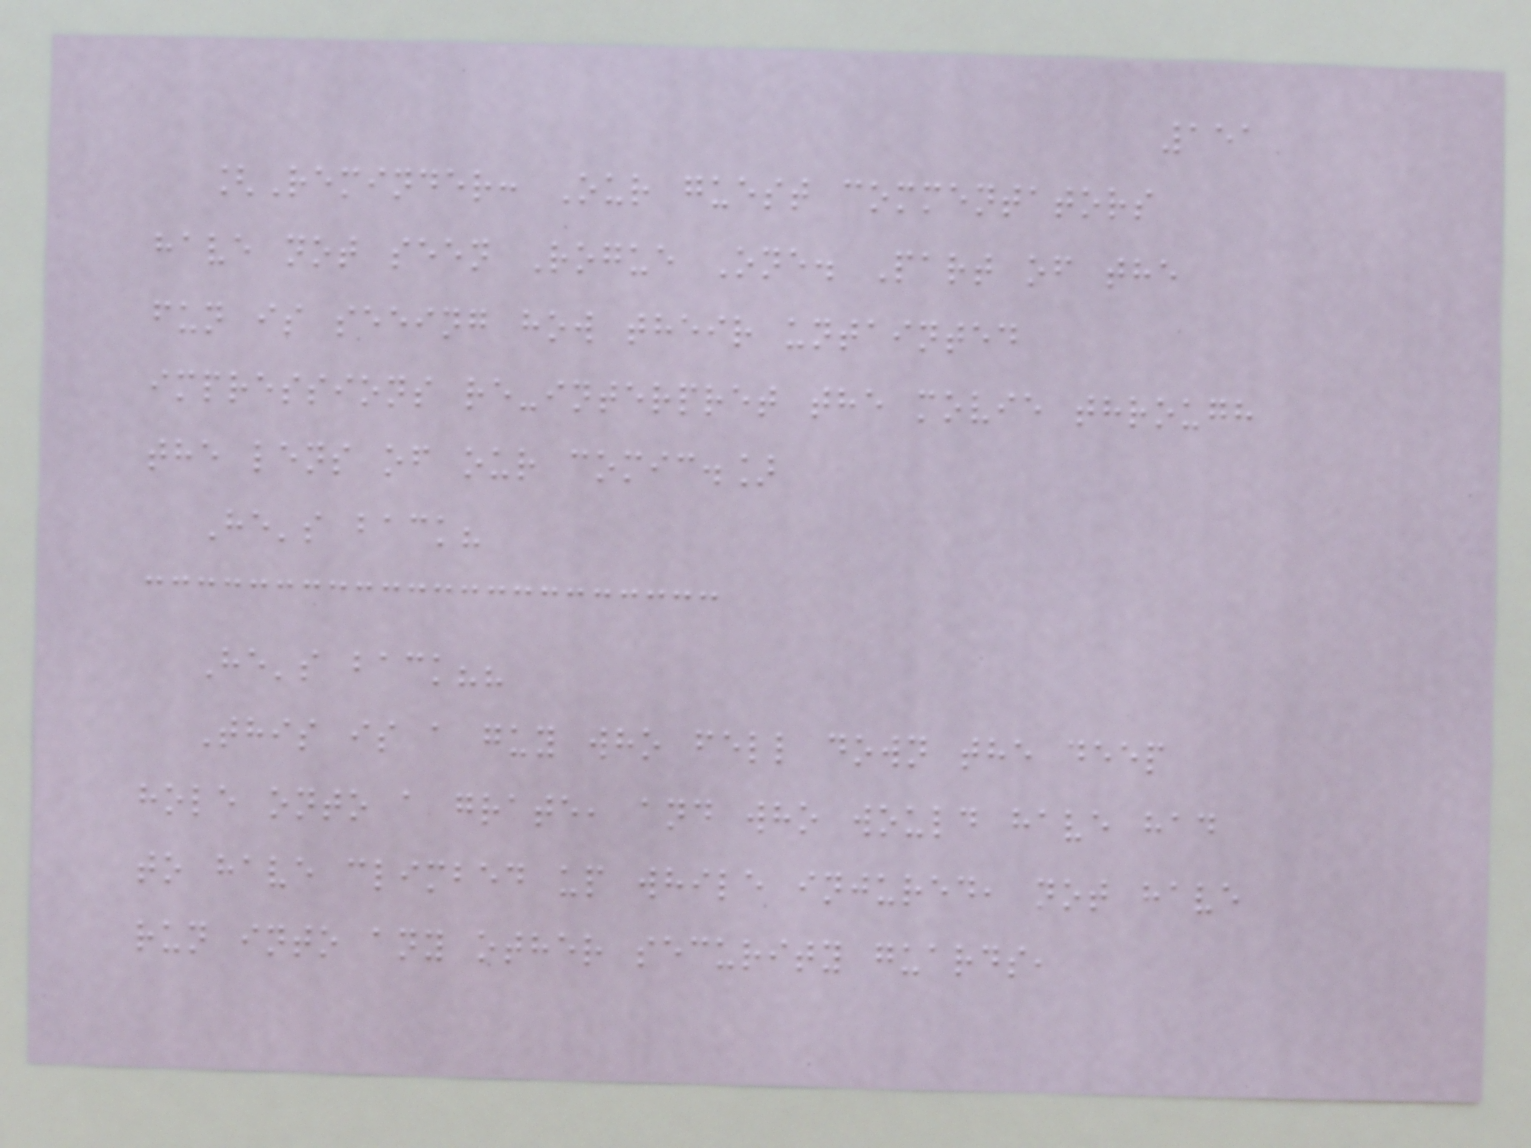151
[Reminder: Our guest commentators
have not seen Rogue One. Part of the
fun is seeing how their untainted
impressions re-interpret the movie through
the lens of our comic.]
He's back?
He's back??
This is a guy who fell down the deep
hole onto a grate, and who would have had
to have climbed up while injured, not have
run into any other security guards,
